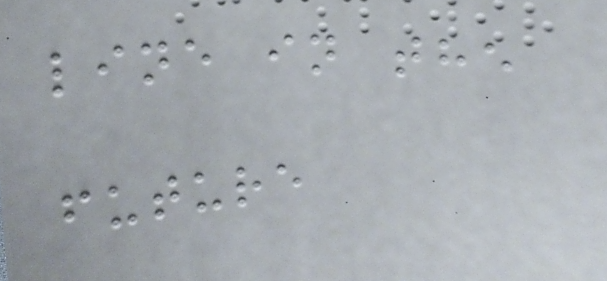line in the
future
